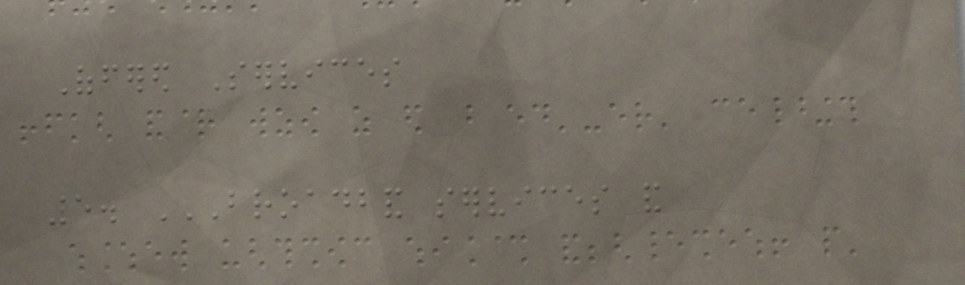Offered Services
5. BROADBAND SERVICES AND
